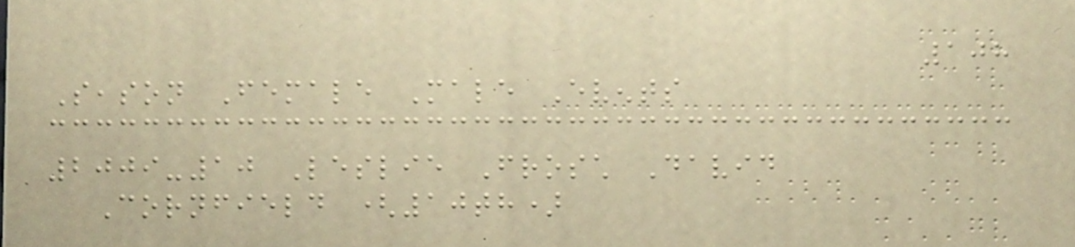108
Season Female Male Events
2009-10 Leslie Frosch David
Cornfield (10th)
